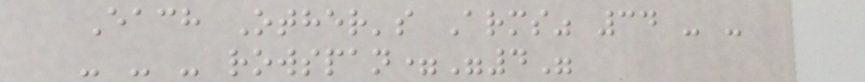Each Other's Arms" 34 - -
- - - rowspan="4"
